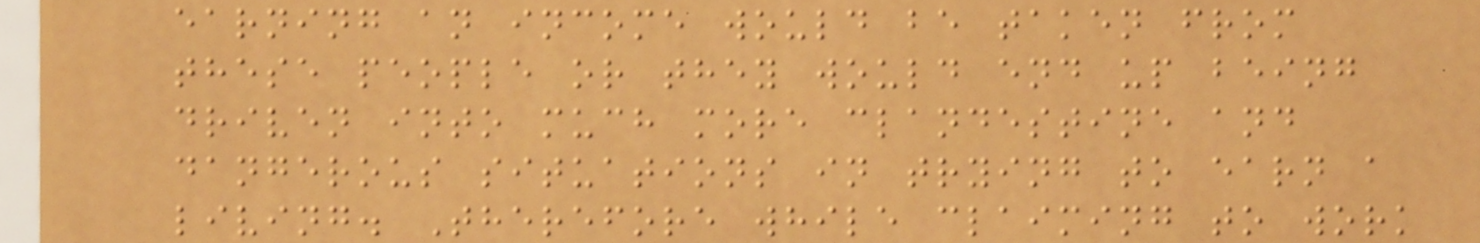earning an income would be taken from
these people or they would end up being
driven into much more clandestine and
dangerous situations in trying to earn a
living. Therefore while claiming to work
